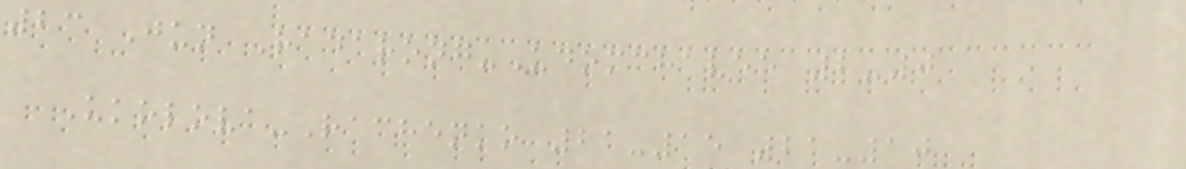23 Jun Radarong-Udomchavee 2-0
Ukolova-Rachenko 21-15 21-10
